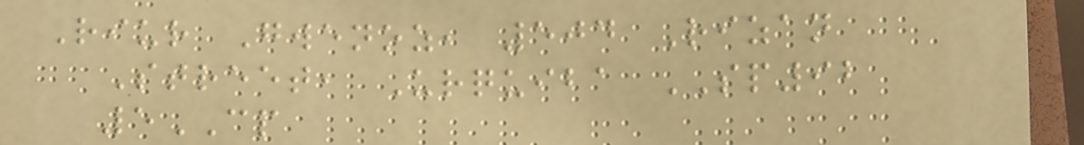Riur Gwenoz, 504 Rizan
Street, Urquiba SP92
5CP
